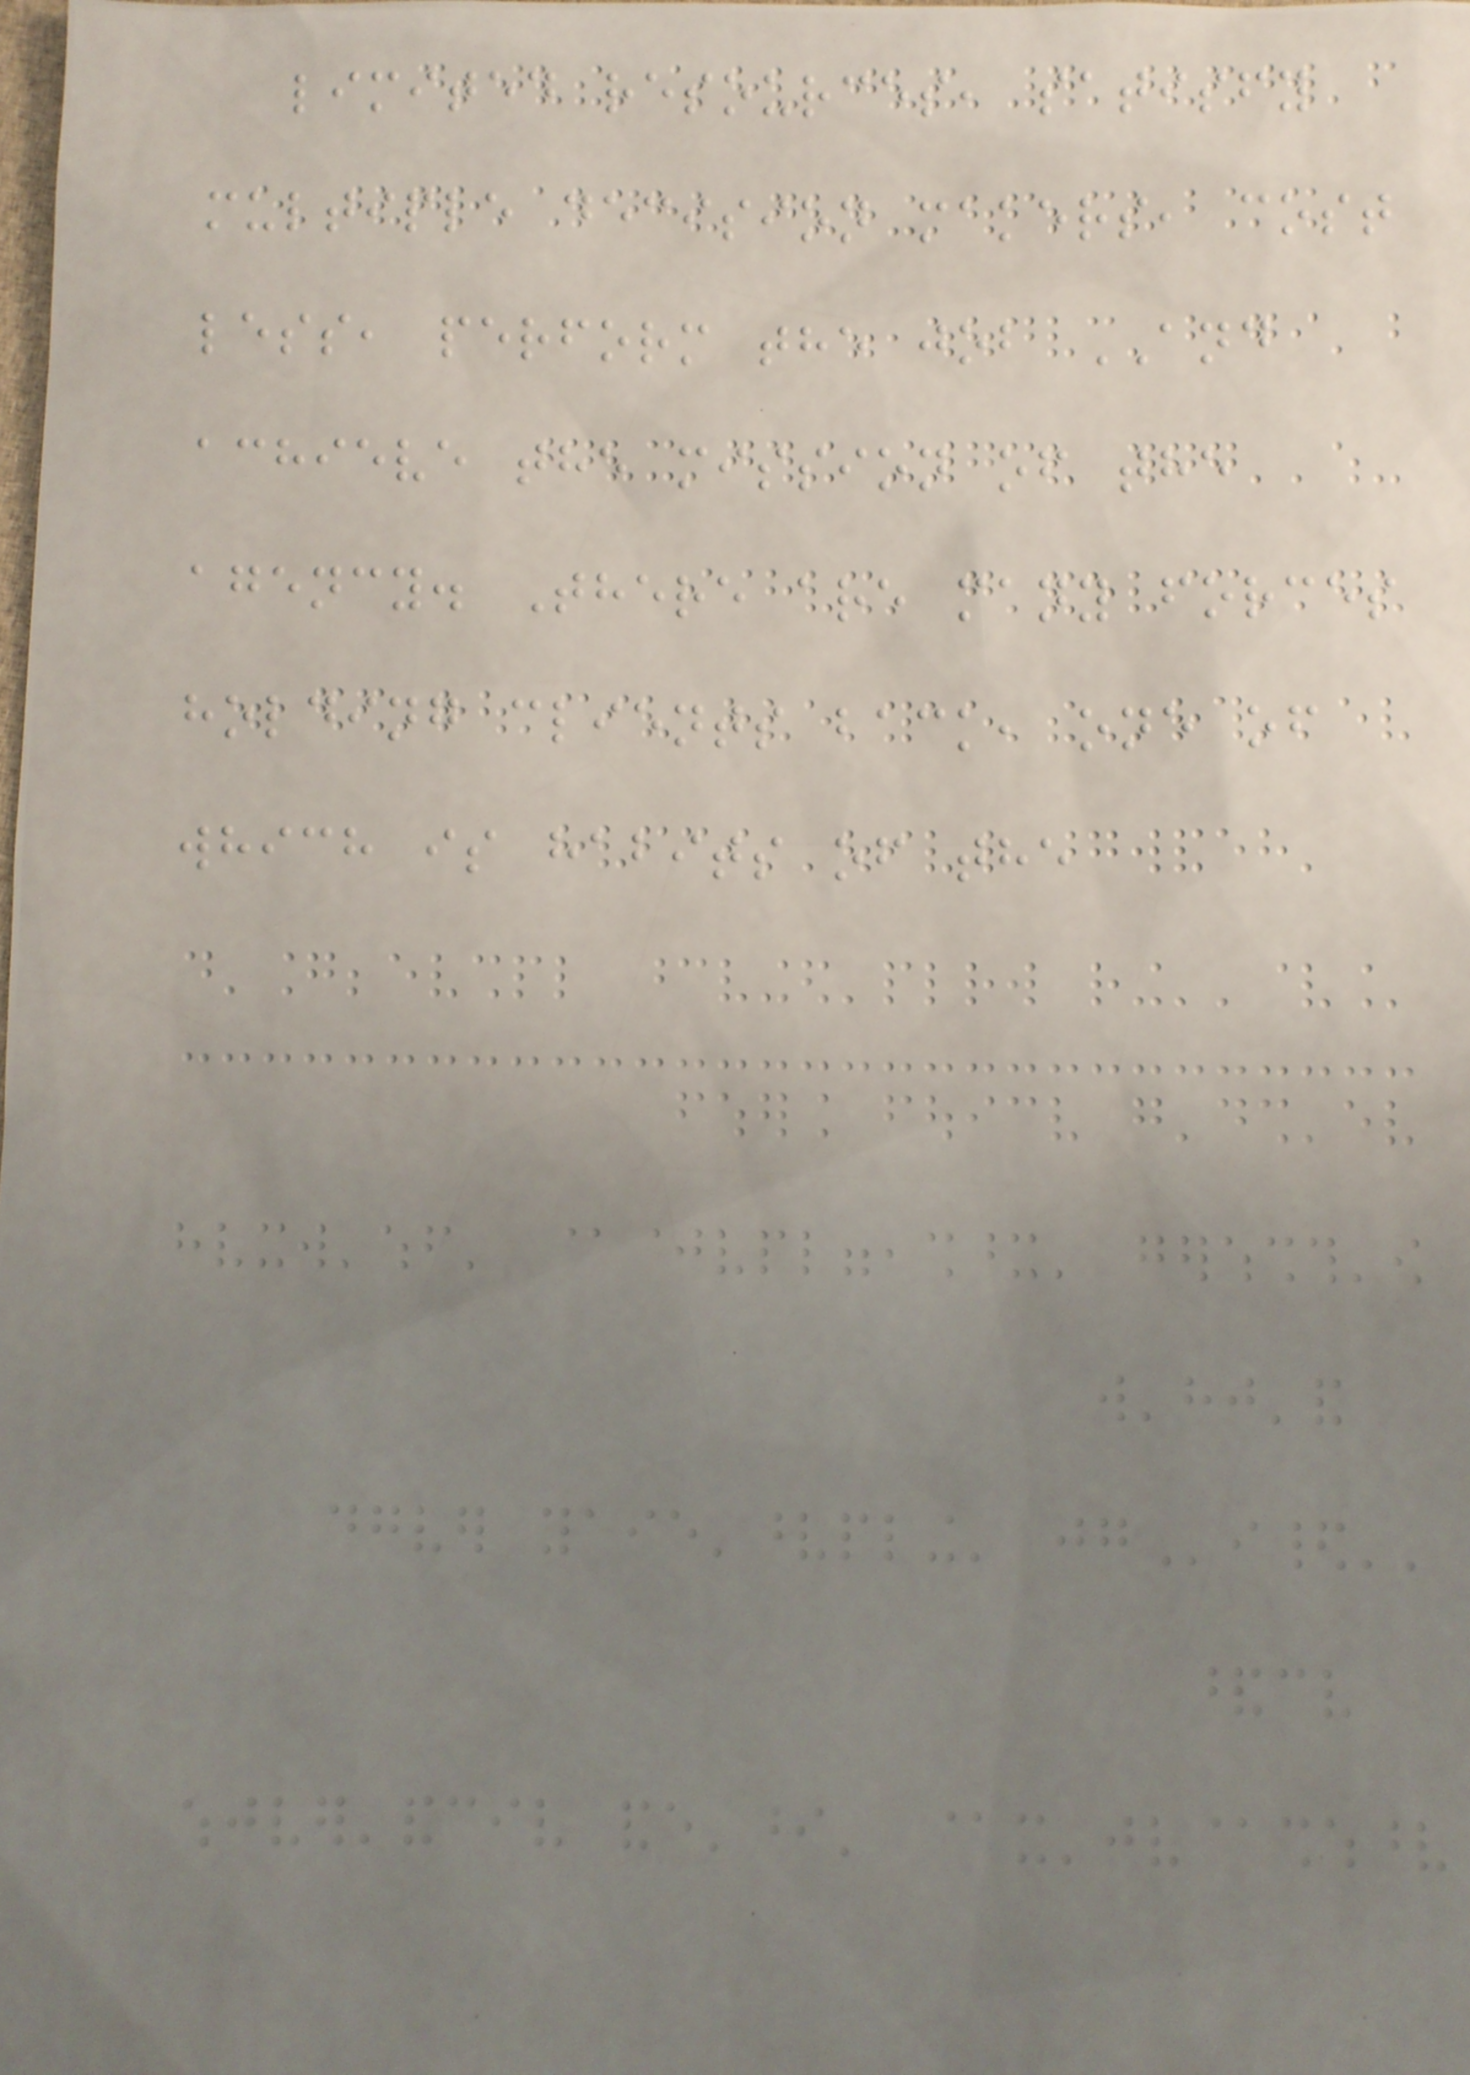limited resources, satisfy
multiple decision makers, cost
less, perform the job AND
achieve the mission of the
agency. There are many forces
holding clients back, one of
which is habits of the
